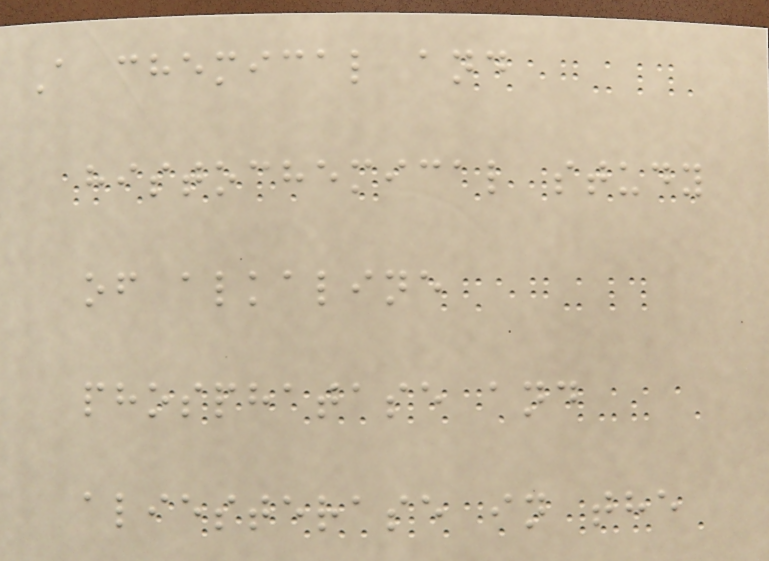A chemical and
histochemical study
of alkaline
phosphatase and
aliesterase in the
